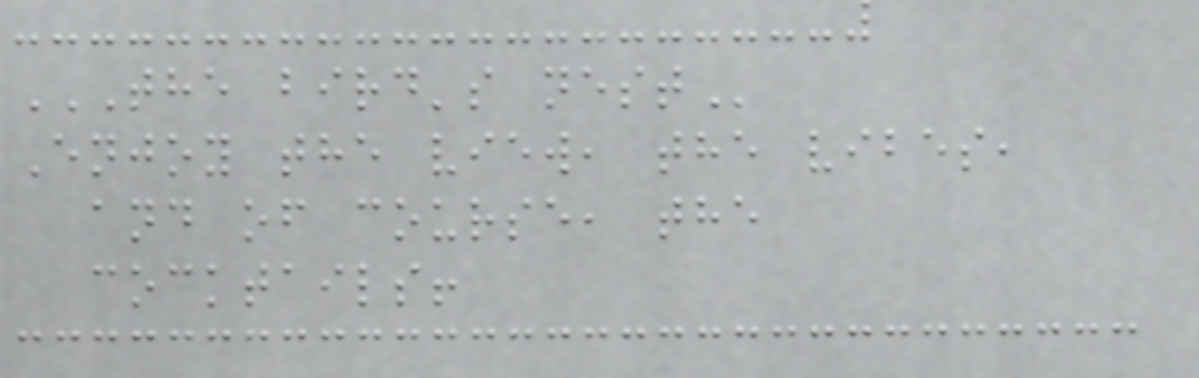THE BIRD'S NEST
Enjoy the view, the vibes,
and of course, the
cocktails!
